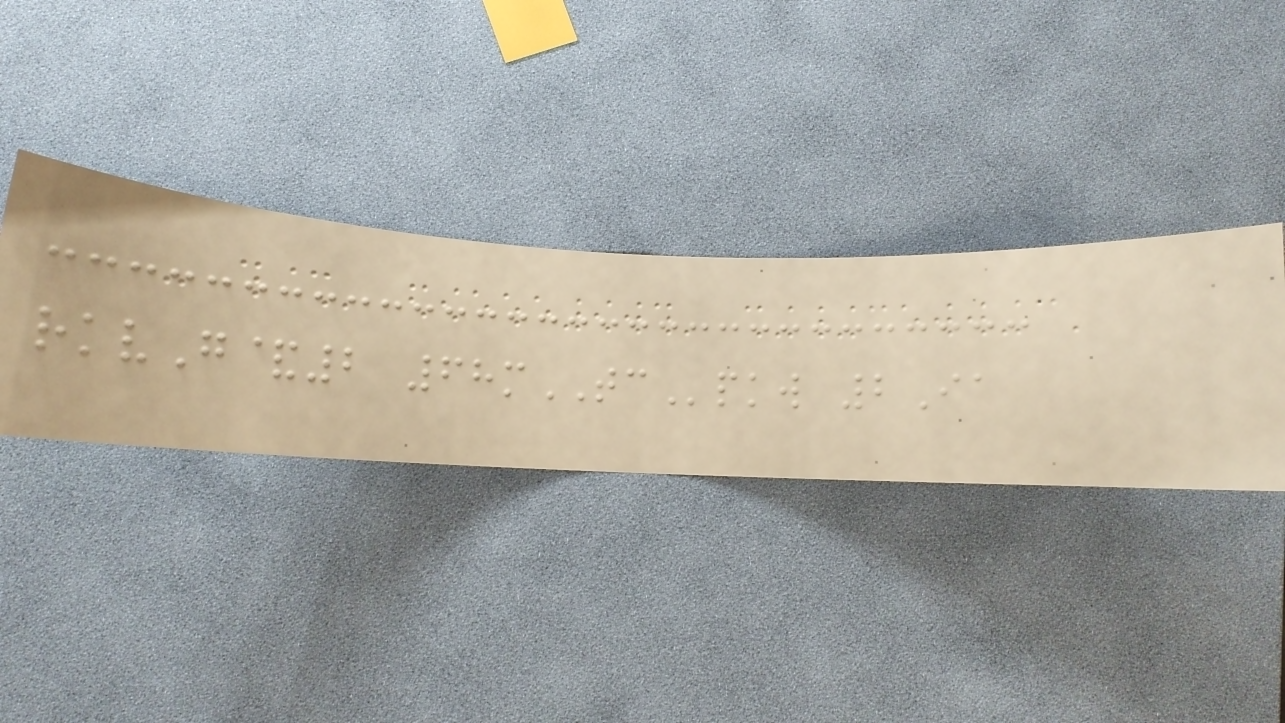rkvG&2 68mTCpkw 2Ia
